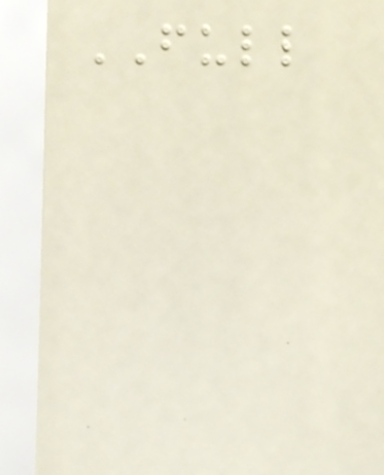FULL
